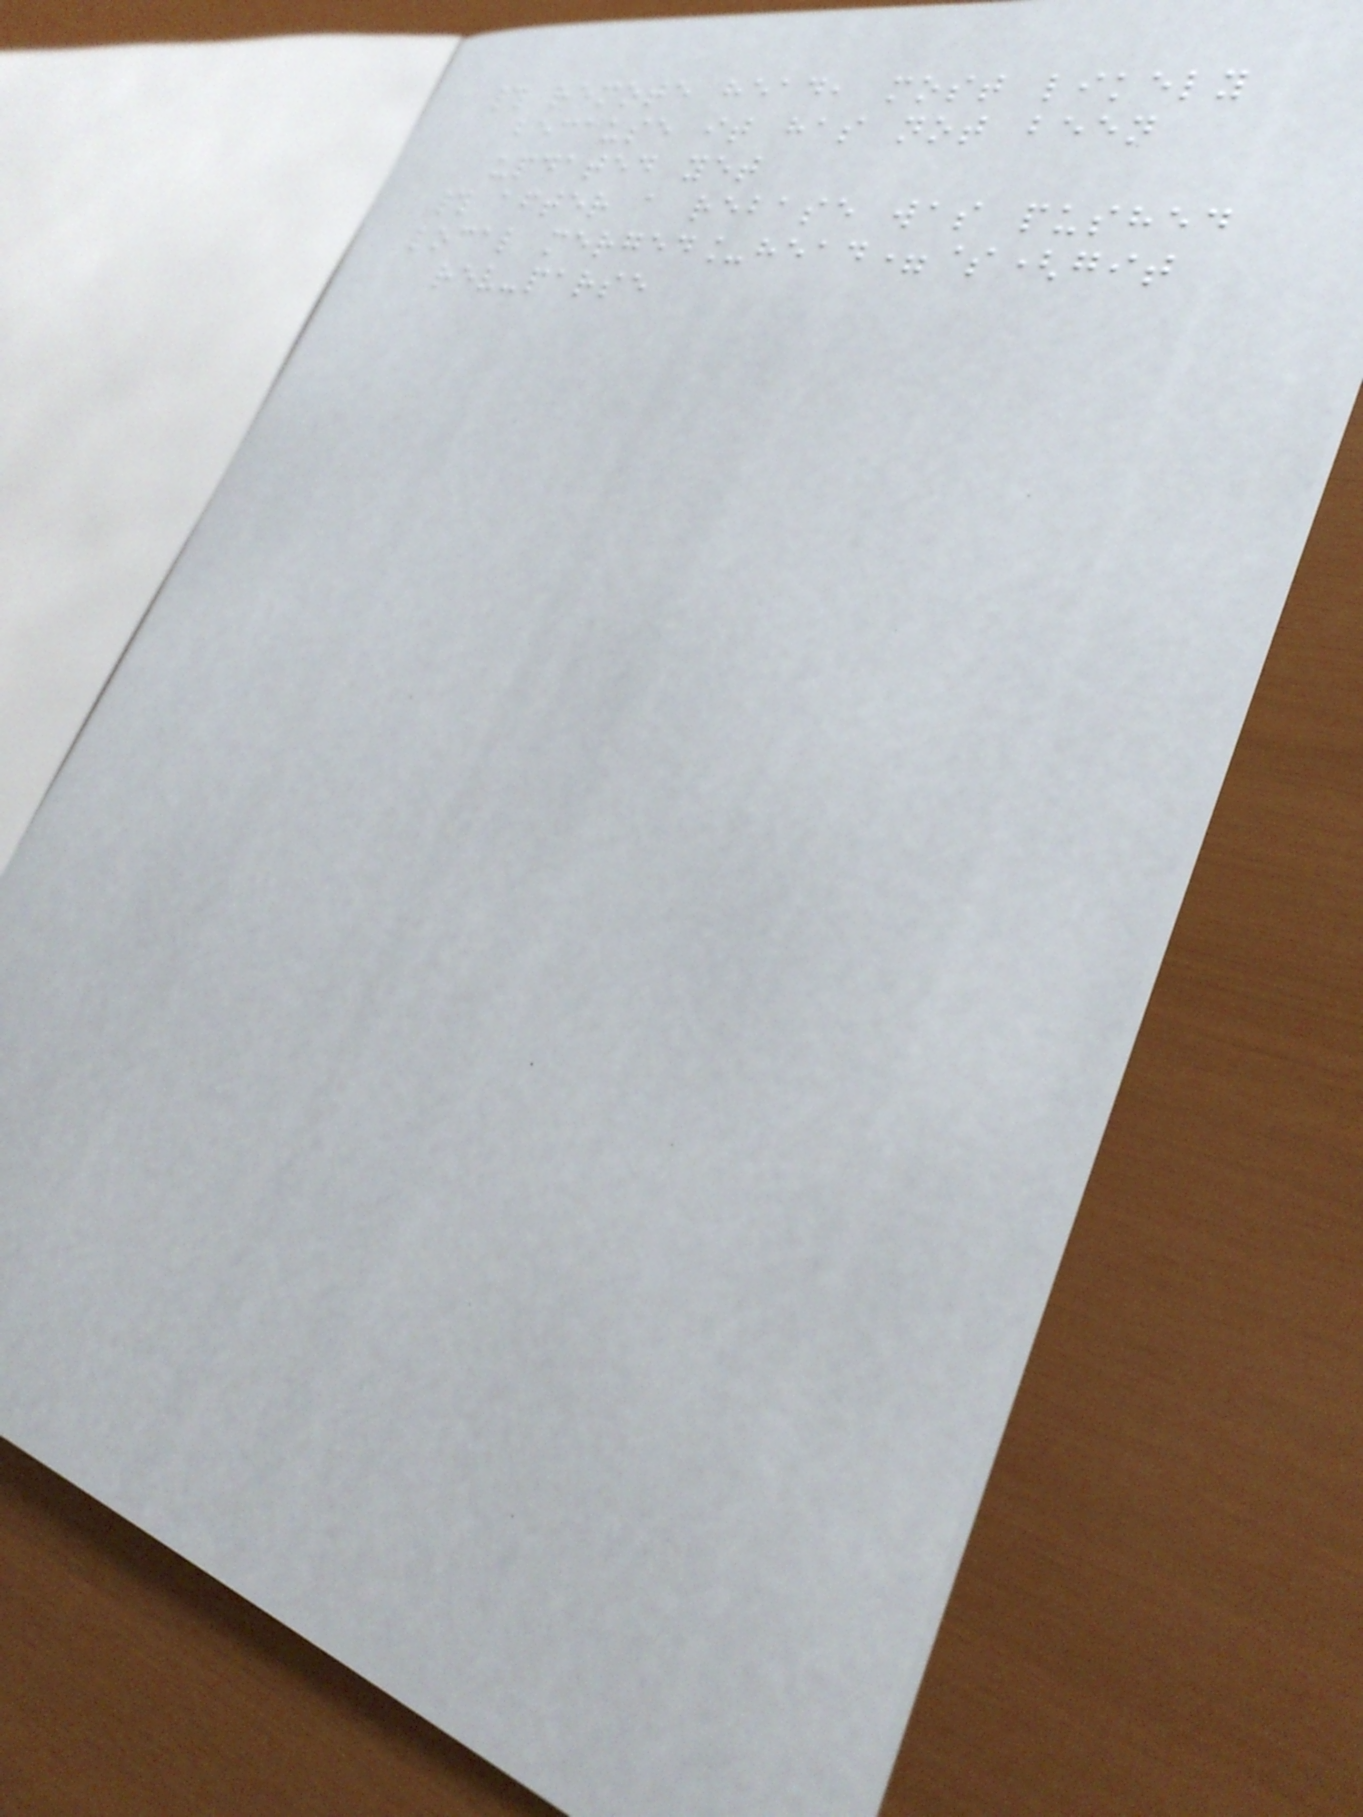# remote head, most likely
because it has not been
updated yet
# after a rebase was pushed
local merged_head=$(git
rev-parse
